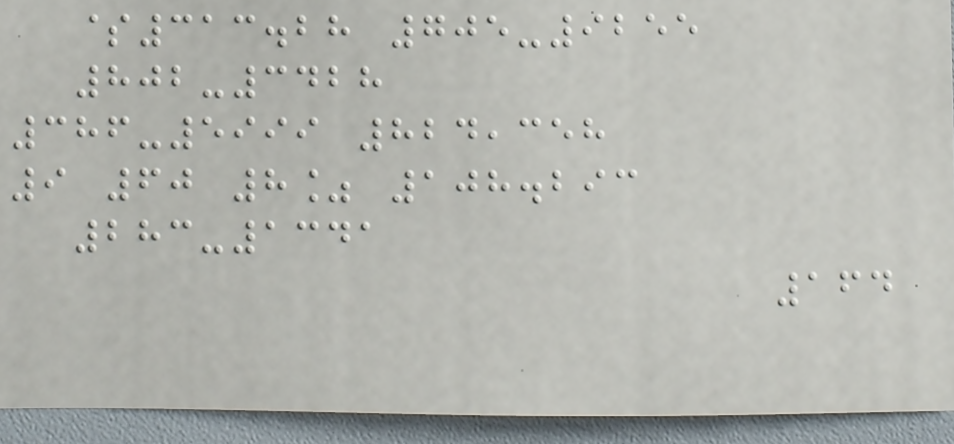$313.28 705-9255
802-3428
386-5999 824,358
9 60 8% 108.293
283-1341
164
